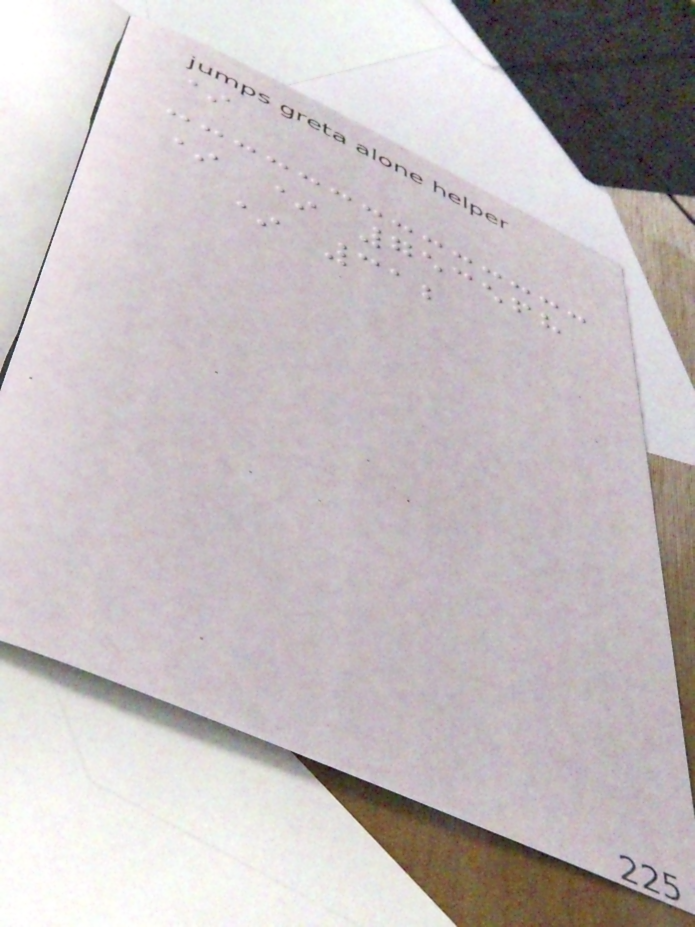*
* * 753568
* 312
